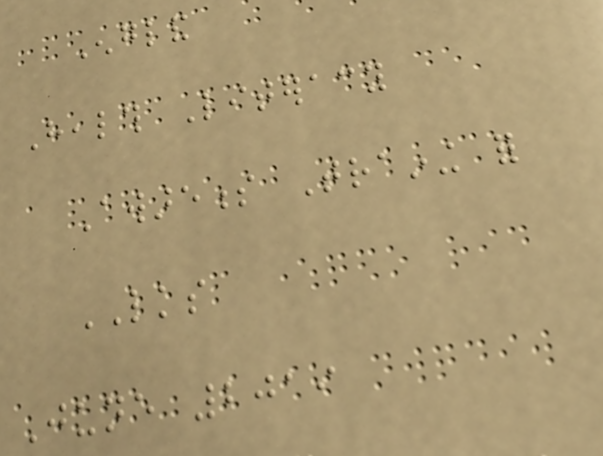England
Health Literacy
Awareness Training for
LKS
June 2019
